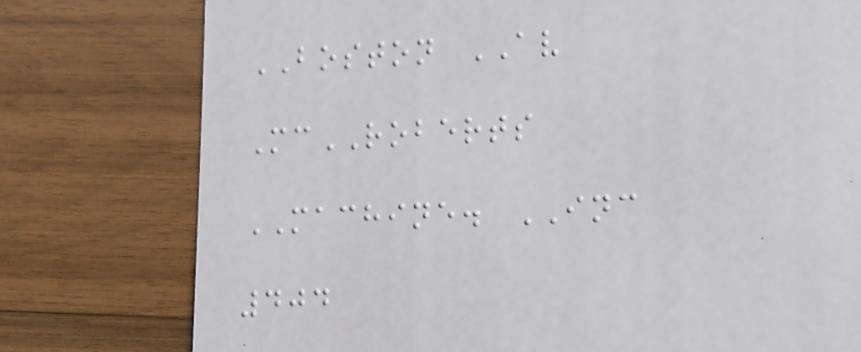BOSTON AV
McROBERTS
MACHINE. INC
404
